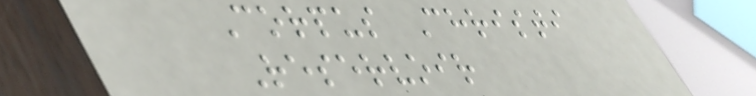Corpus Christi
Reservoir
